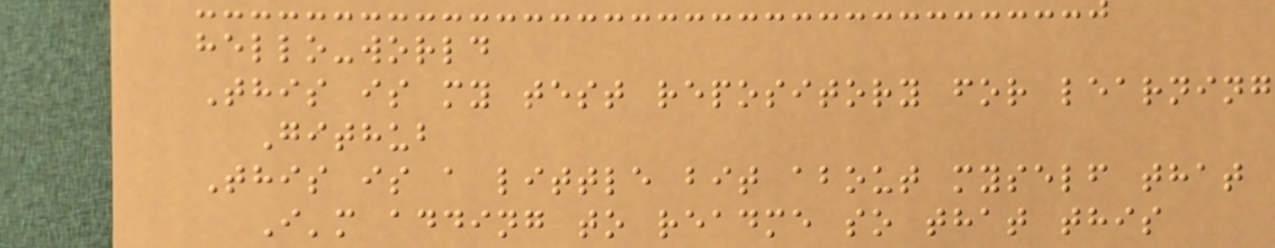hello-world
This is my test repository for learning
Github
This is a little bit about myself that
I'm adding to readme so that this
